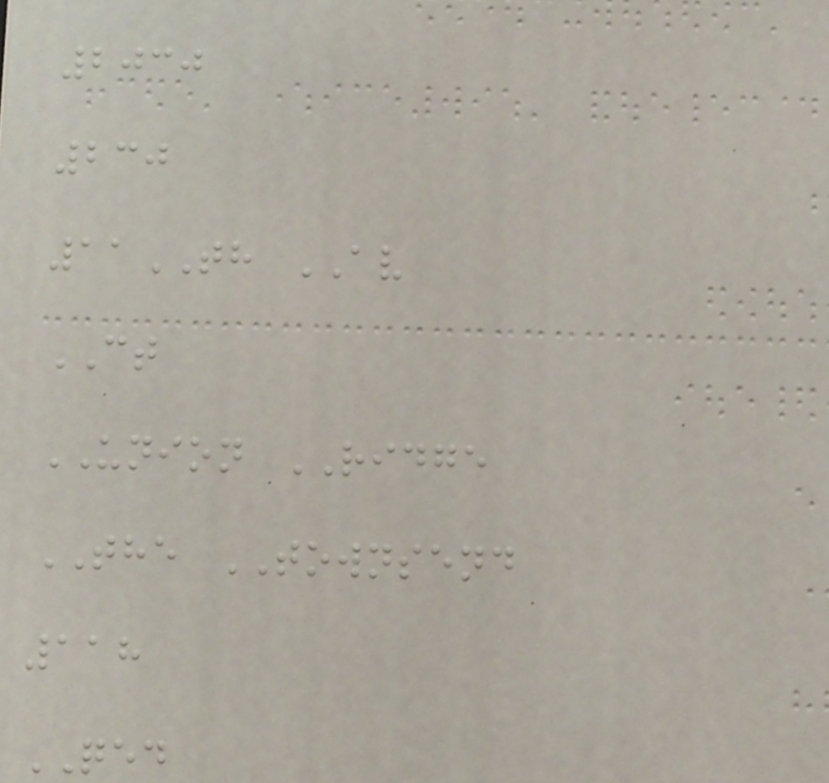2030
230
11TH AV
CT
UNION RIDGE
THE TOWNSEND
118
QED
